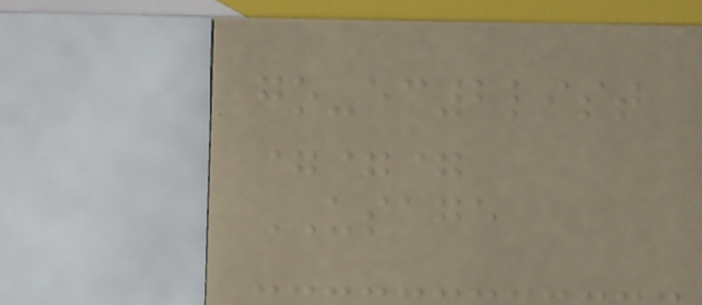go-ec2list
===
USAGE
